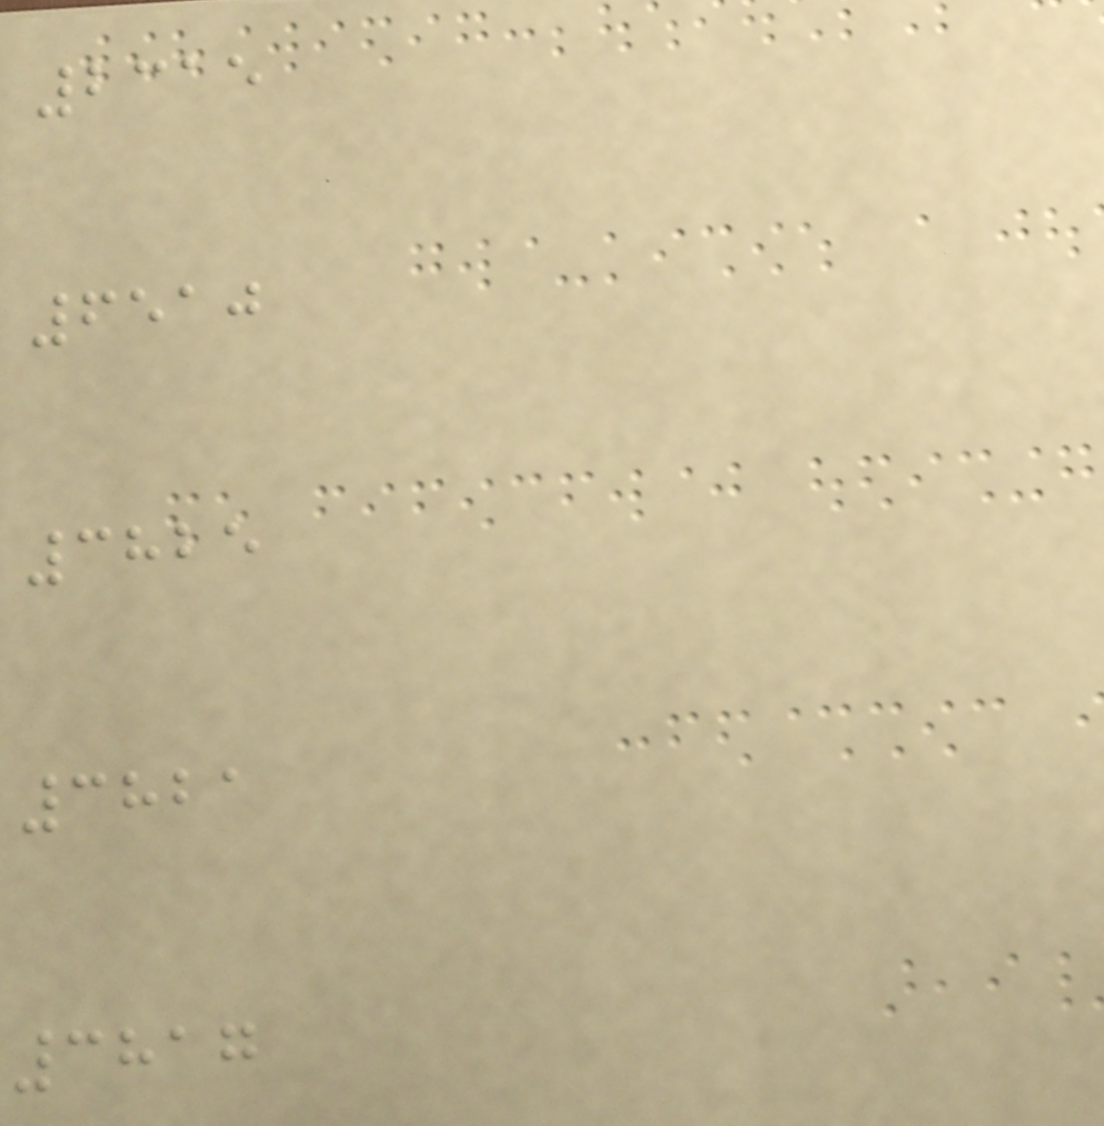2315
6510
3825
3821
3817
